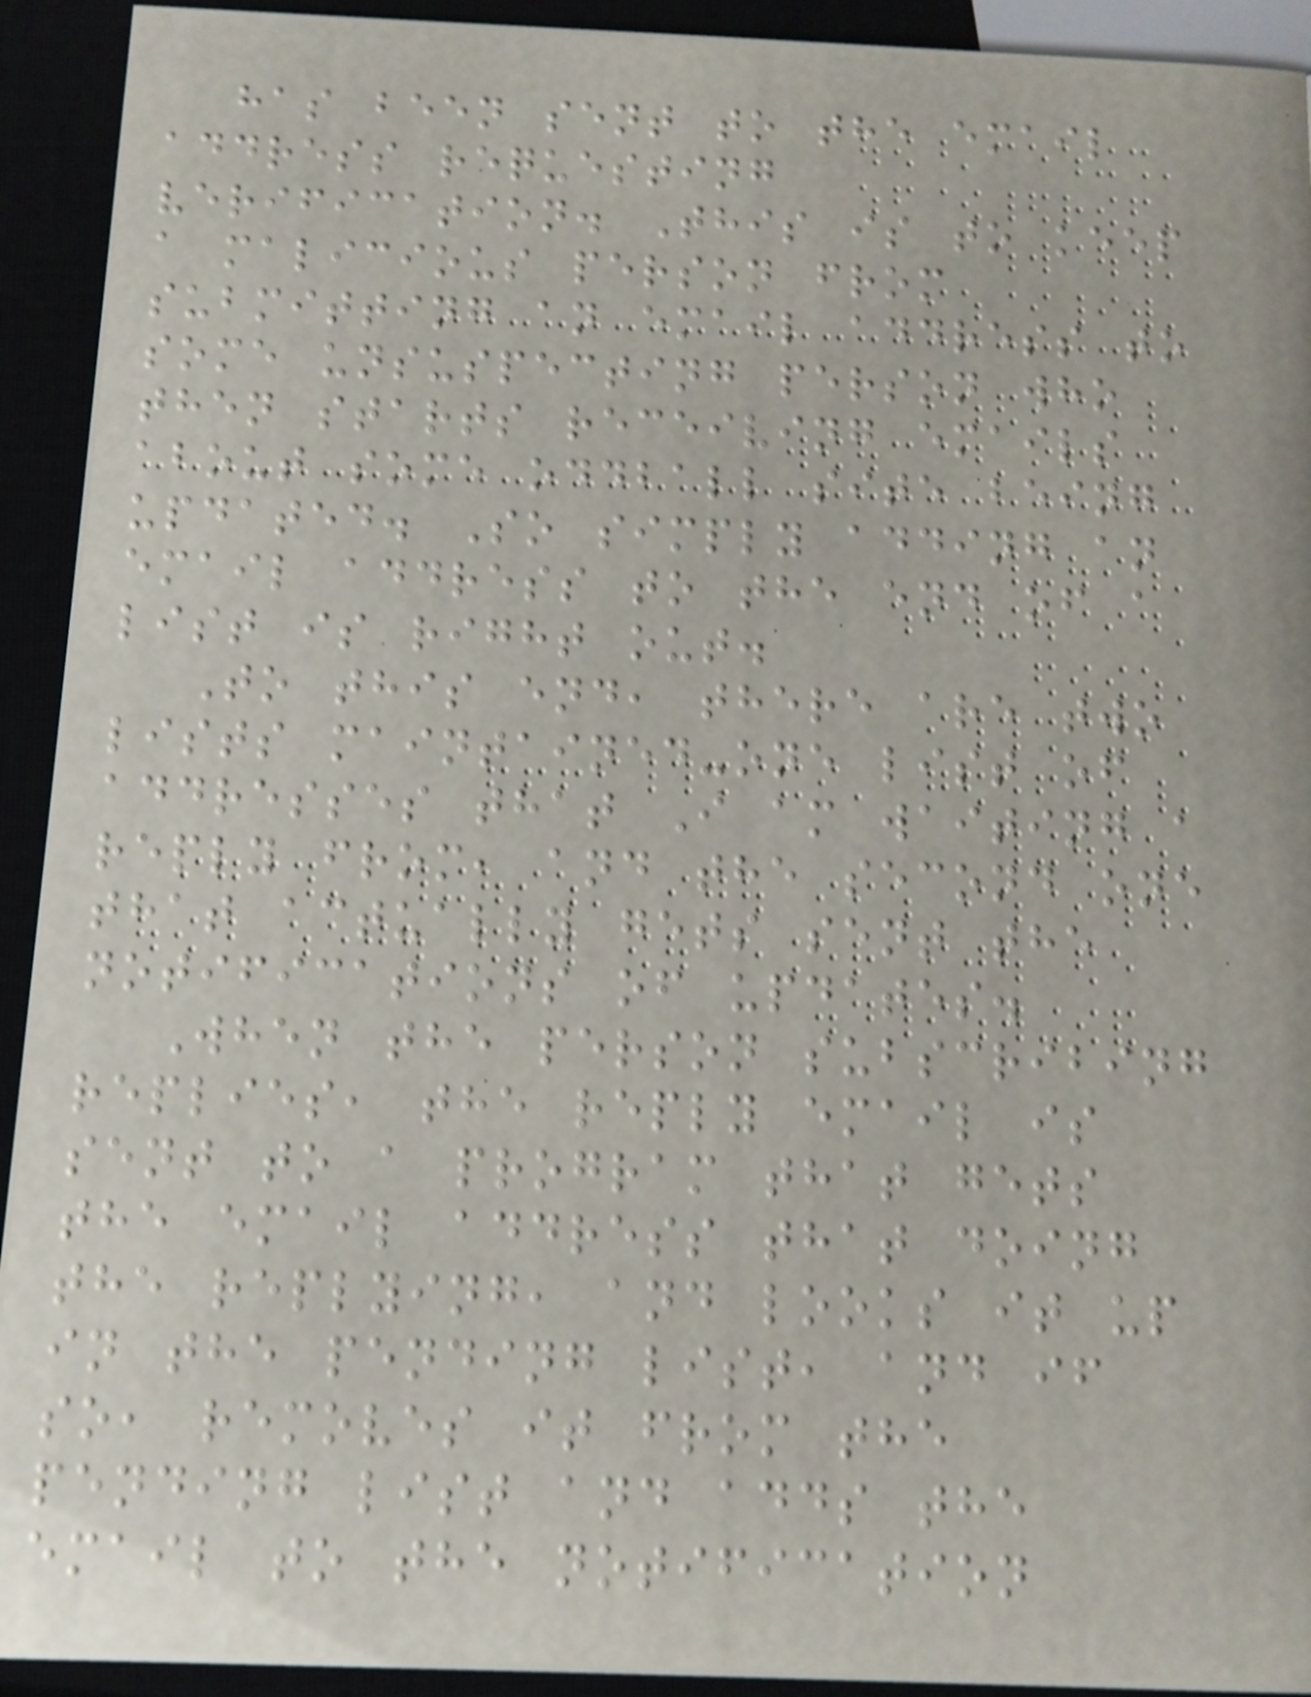has been sent to the email
address requesting
verification. This is to keep
a malicious person from
submitting an email address to
some unsuspecting person who
then starts receiving emails
about some oddball site being
updated. So simply adding an
email address to the end of a
list is right out.
To this end, there are two
lists maintained-one list of
addresses that I am waiting a
reply from, and the second one
that actually gets sent the
notifications of updates.
When the person subscribing
replies, the reply email is
sent to a program that gets
the email address that doing
the replying, and looks it up
in the pending list, and if
so, removes it from the
pending list and adds the
email to the notification
